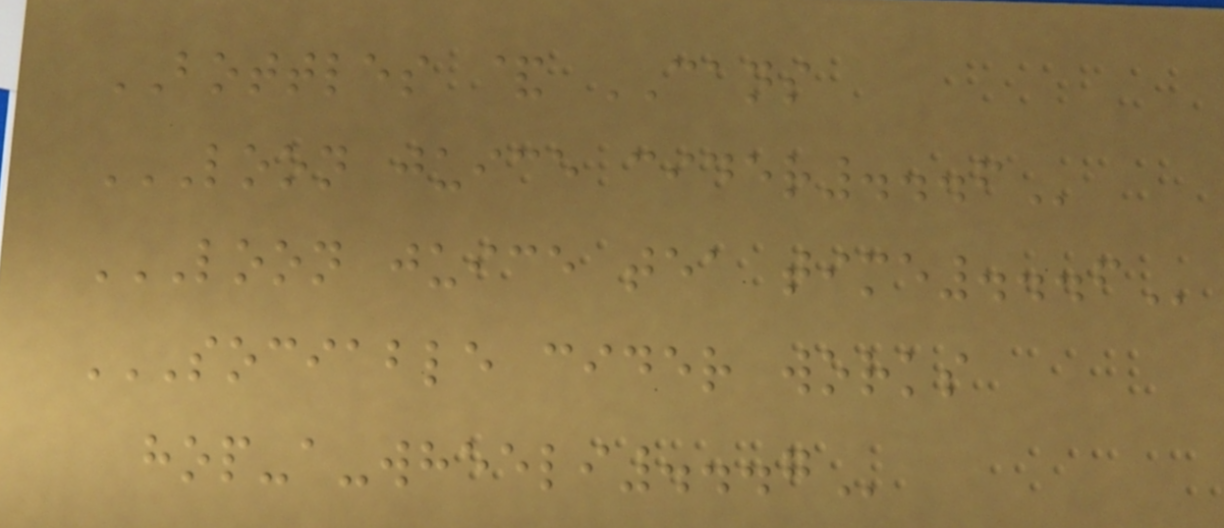BOTTLES & CANS
LOON JUICE CIDER...6
LOON JUICE TEA TIME...6
SOCIABLE CIDER WORKS
HOP-A-WHEELI...7
